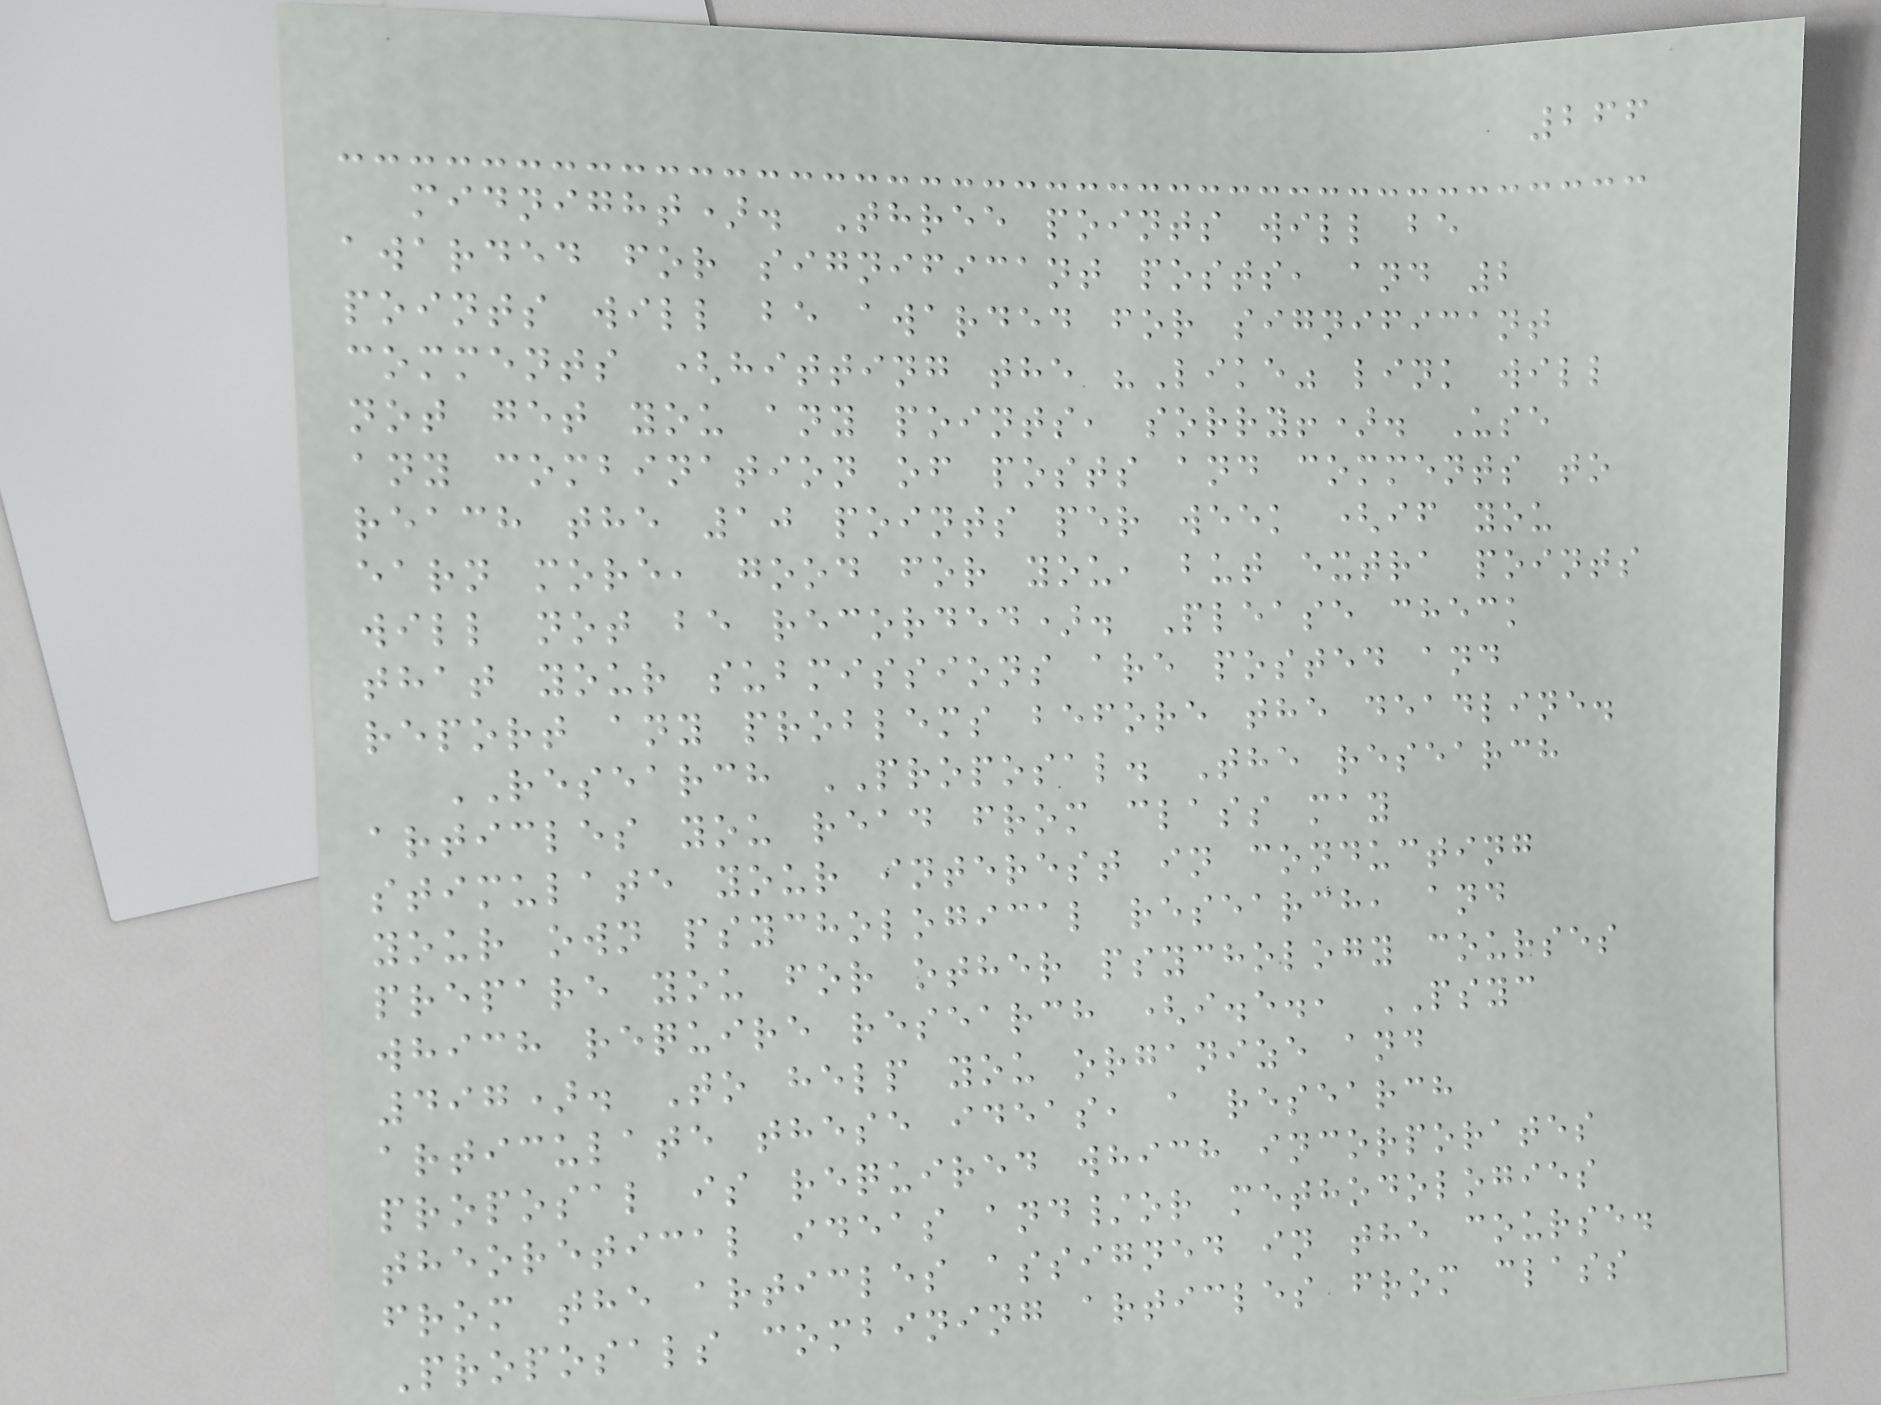266
midnight). Three points will be
awarded for significant posts, and 2
points will be awarded for significant
comments (hitting the "Like" link will
not get you any points, sorry!). Use
any combination of posts and comments to
reach the 10 points per week (if you
earn more, good for you, but extra points
will not be recorded). Please check
that your submissions are posted and
report any problems before the deadline.
RESEARCH PROPOSAL. The research
articles you read from class may
stimulate your interest in conducting
your own psychological research, and
prepare you for other psychology courses
which require research (i.e., PSYC
497). To help you organize and
articulate these ideas, a research
proposal is required which incorporates
theoretical ideas and/or methodologies
from the articles assigned in the course.
Proposals combining articles from class
